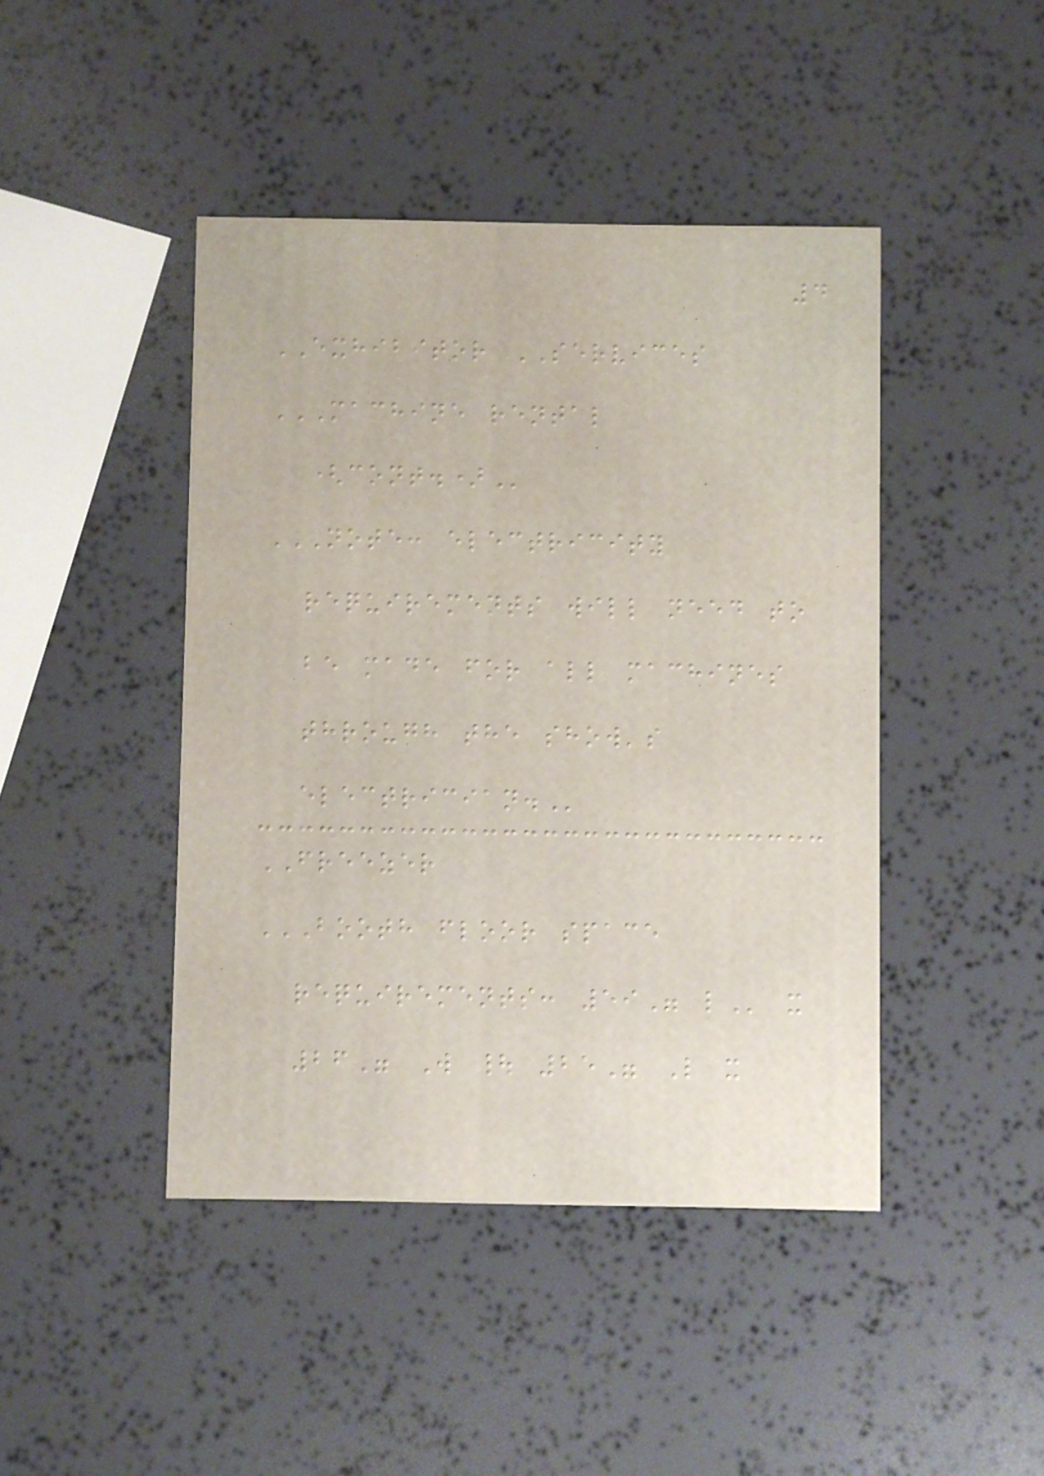4
EXHIBITOR SERVICES
MACHINE RENTAL
(CONT.)
NOTE: ELECTRICITY
REQUIREMENTS WILL NEED TO
BE MADE FOR ALL MACHINES
THROUGH THE SHOW'S
ELECTRICIAN.
FREEZER
BOOTH FLOOR SPACE
REQUIREMENTS: 59" L x
26" W | 25" L x
